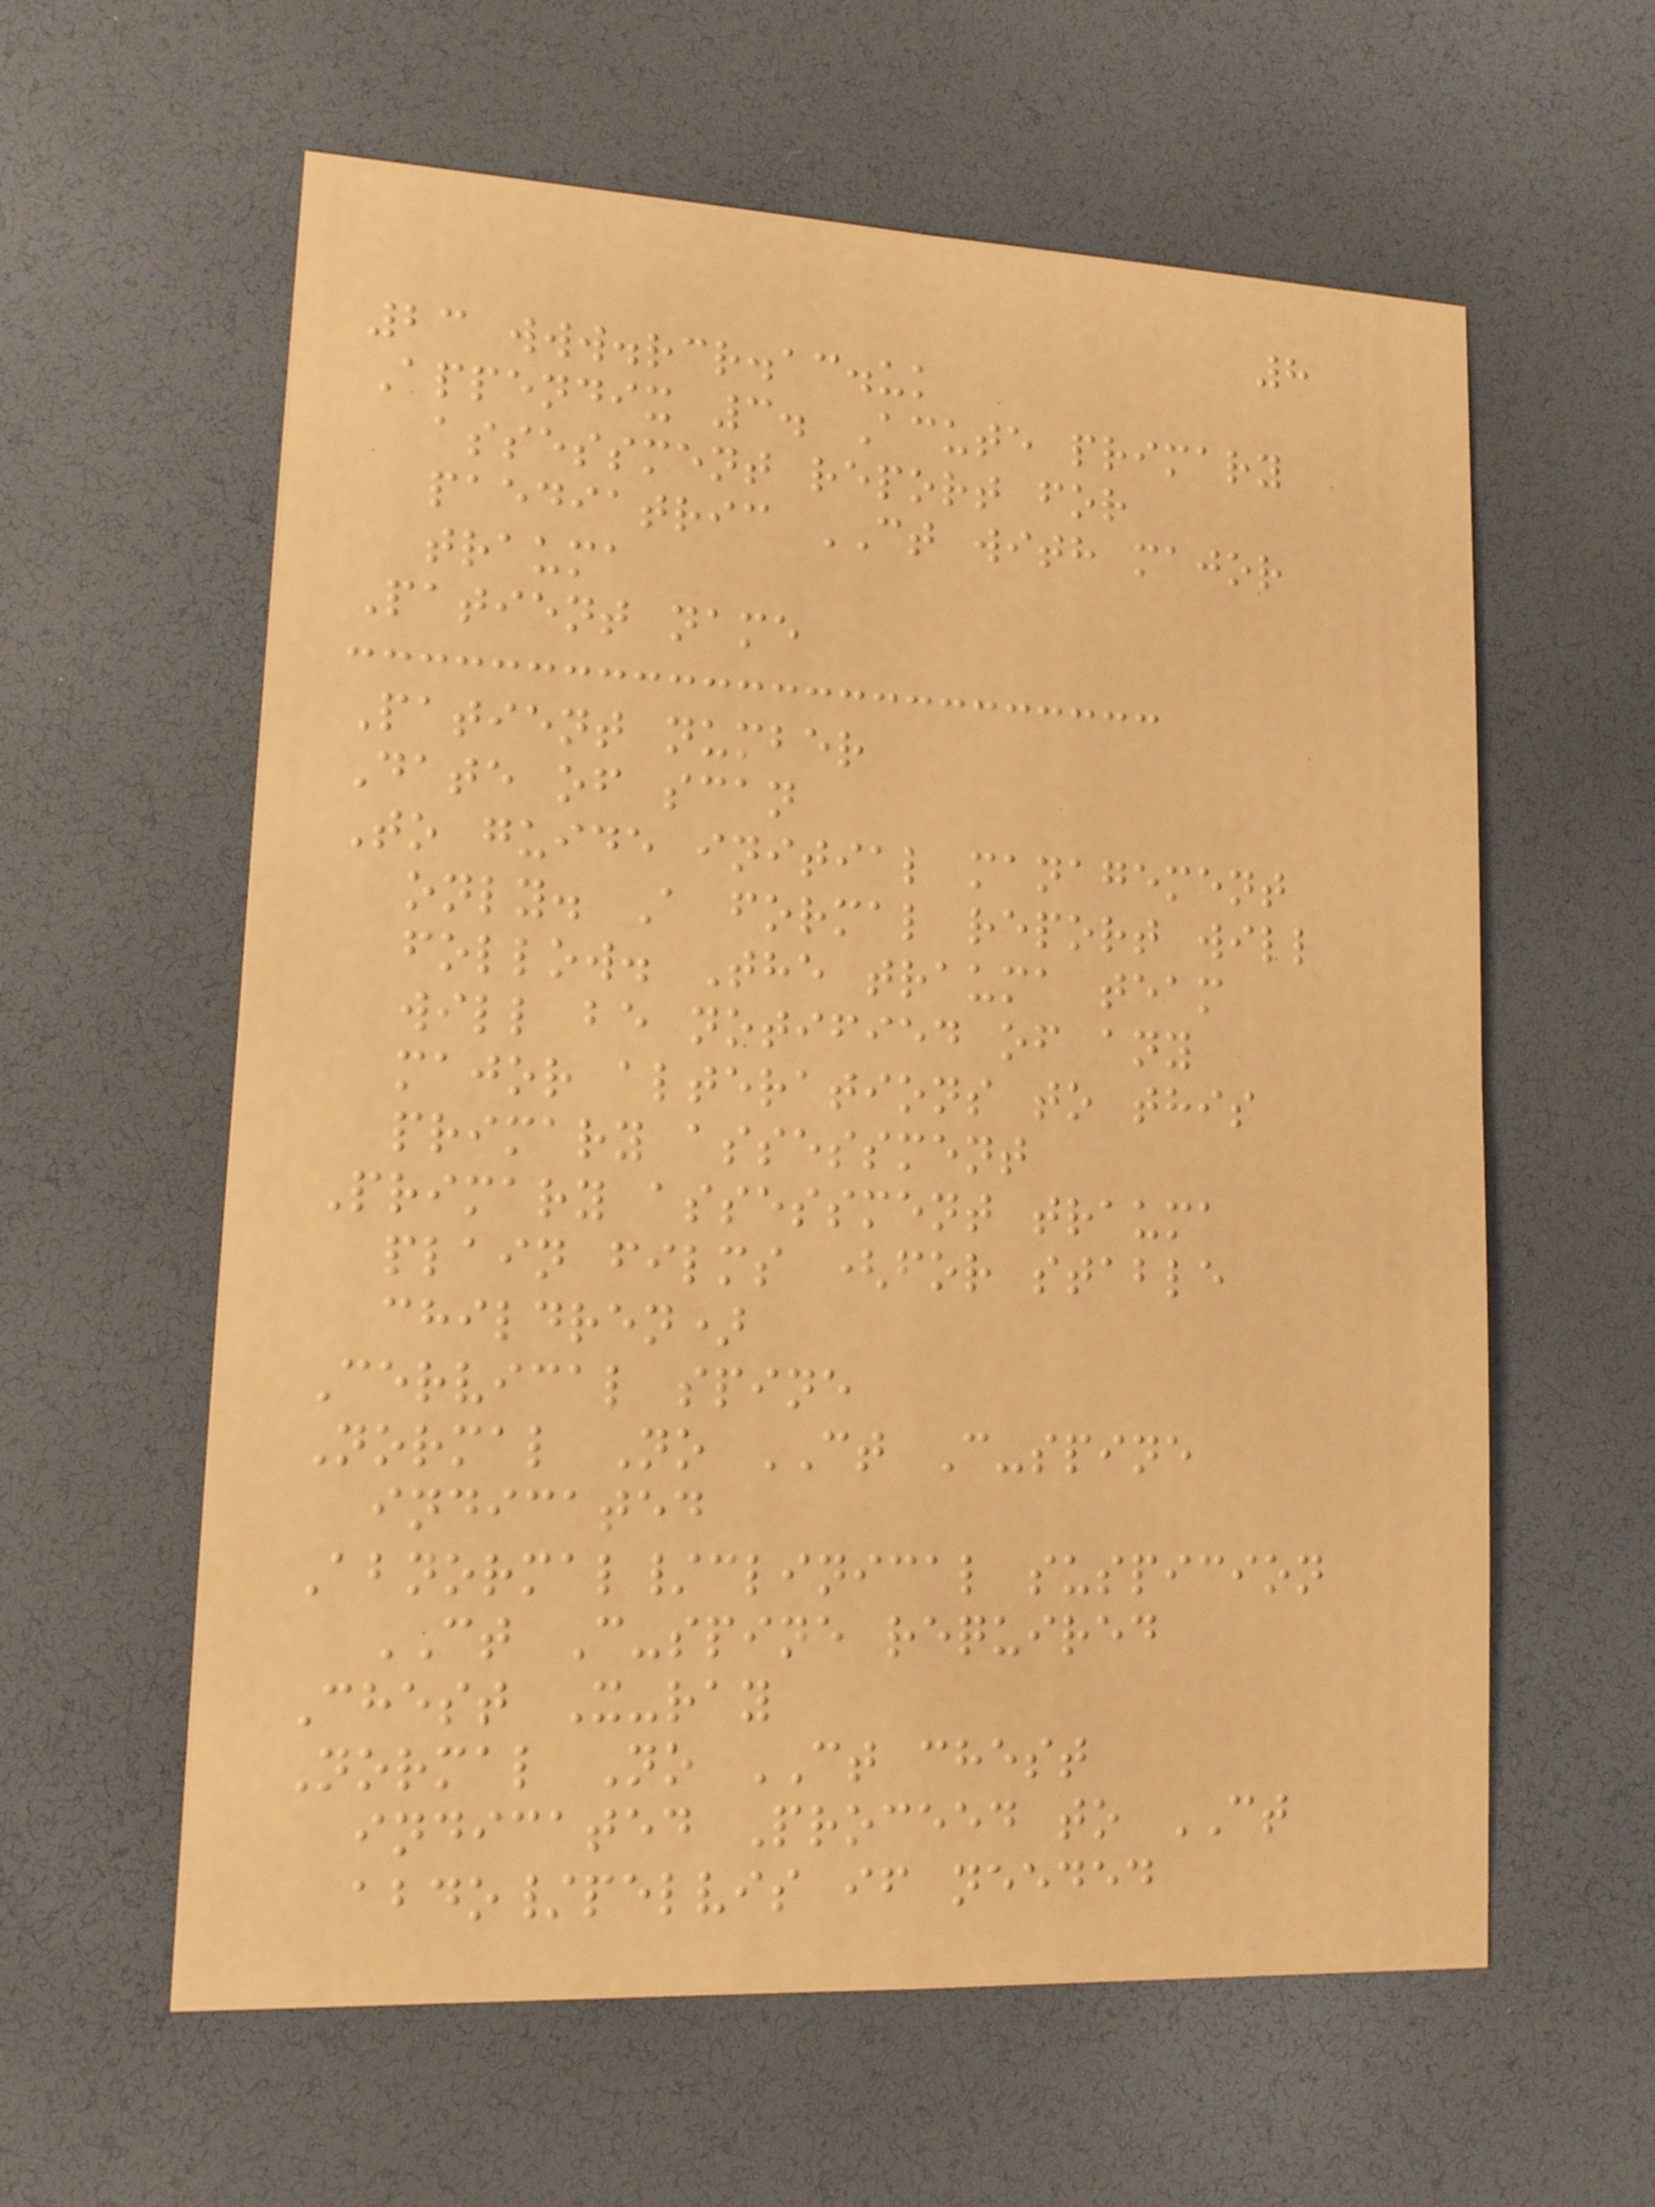8
23 www.rcr.ac.uk
Appendix 3. Acute primary
assessment report for
paediatric CT with major
trauma
Patient name
Patient number
Date of scan
To guide initial management
only. A formal report will
follow. The trauma team
will be notified of any
major alterations to this
primary assessment
Primary assessment trauma
plain films (for stable
children)
Cervical spine
Normal No CT C-spine
indicated
Abnormal/clinical suspicion
CT C-spine required
Chest X-ray
Normal No CT chest
indicated Proceed to CT
abdo/pelvis if needed
